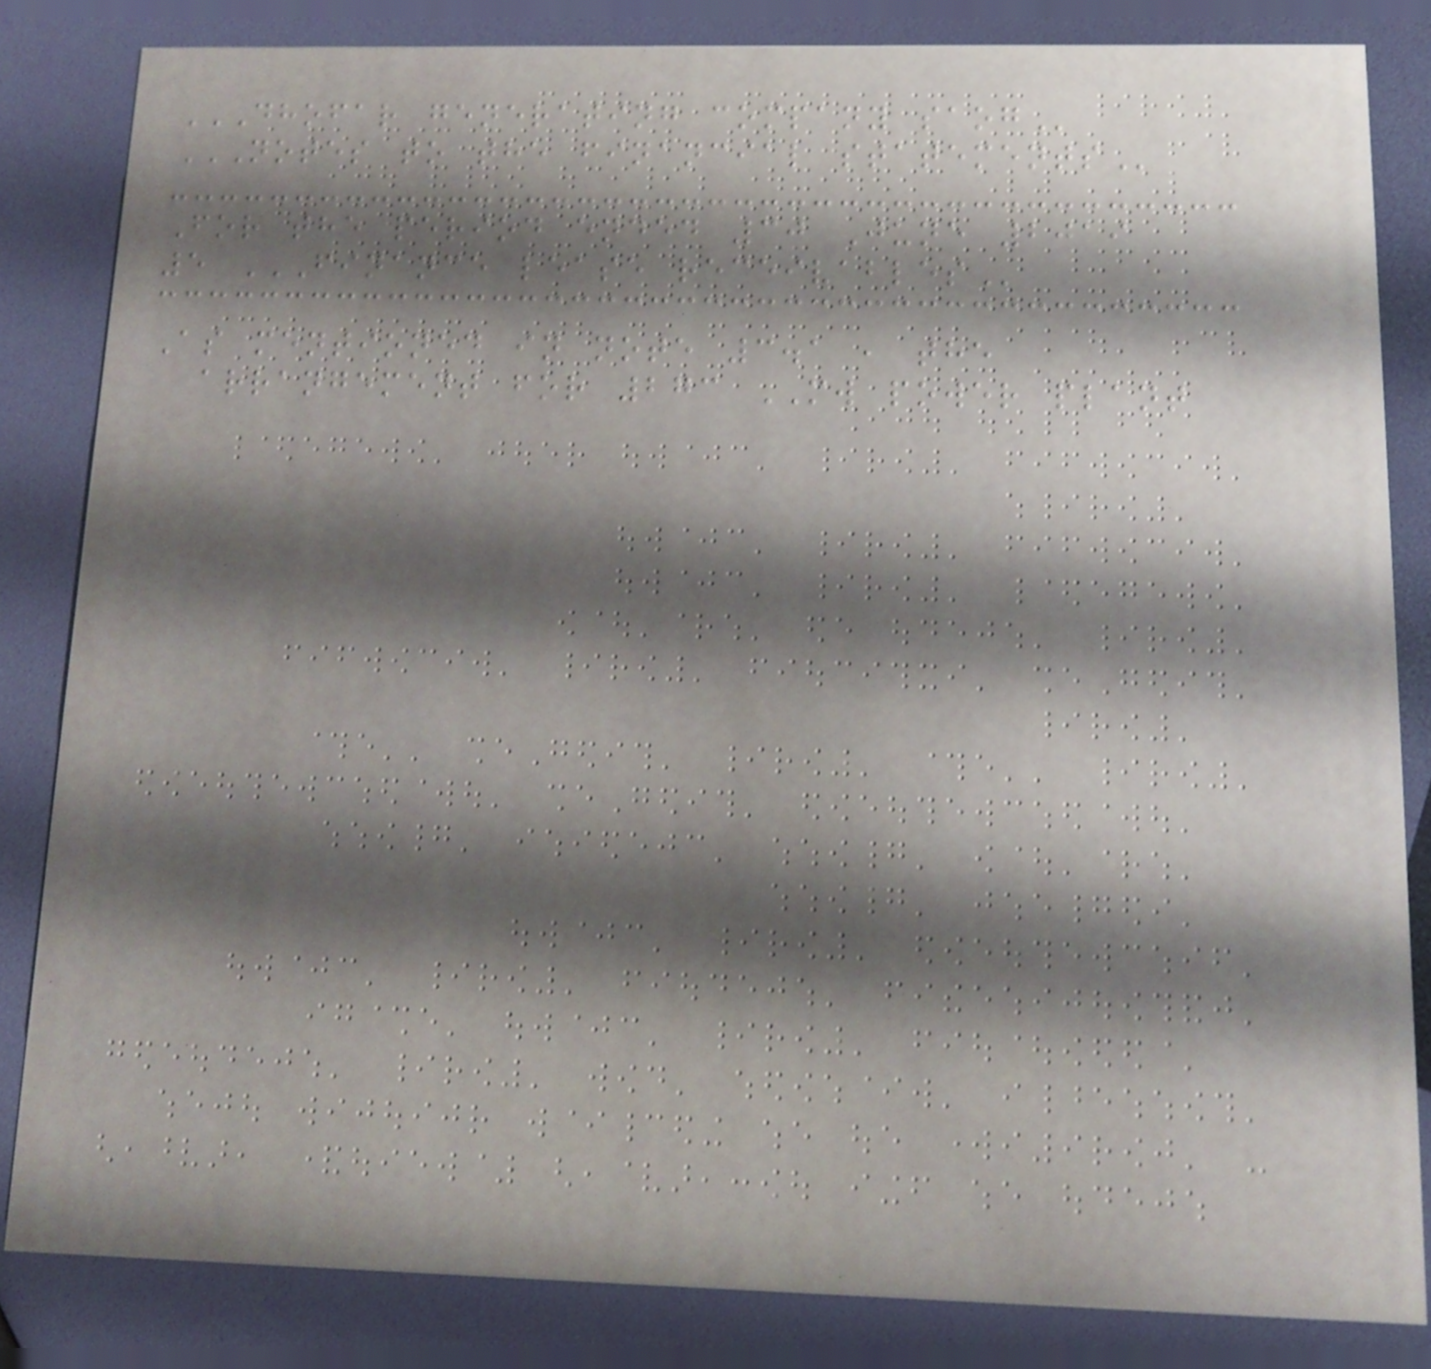DHOFAR GENERATING COMPANY SAOG
NOTES TO THE FINANCIAL STATEMENTS
For the period ended 30 June 2019
5 FINANCE LEASE RECEIVABLES
As mentioned in note 3.1 , the
arrangement for 273 MW power plant
